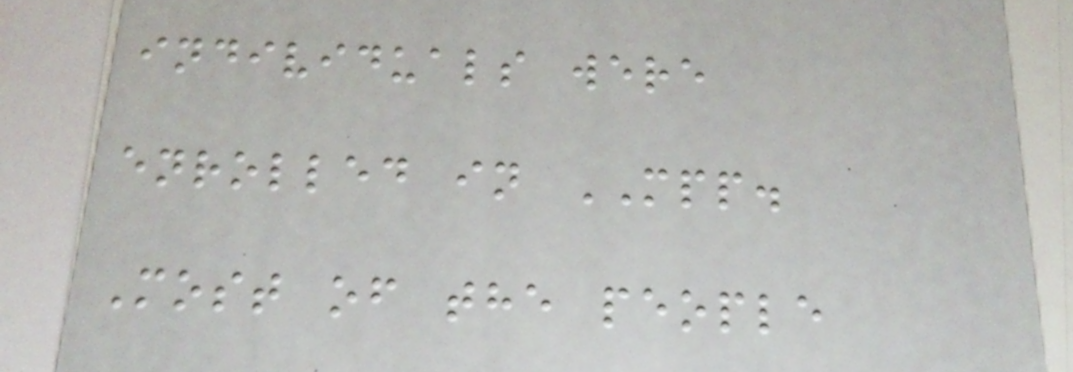individuals were
enrolled in MPP.
Most of the people
